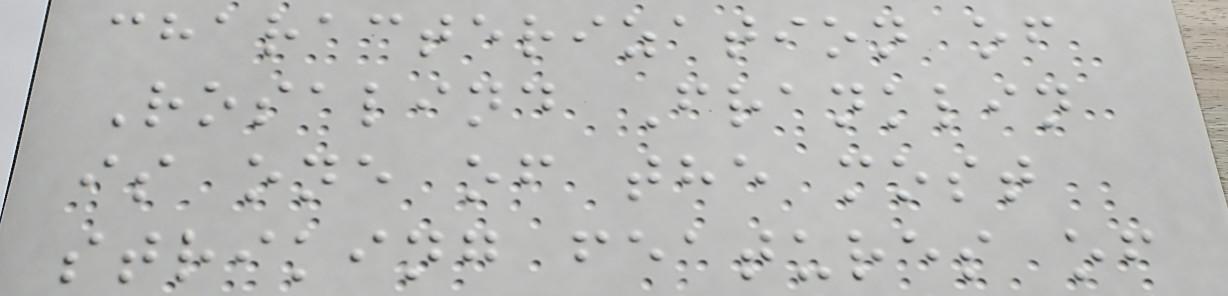characterization of
Rosalind Franklin
is one of the most
striking features of
